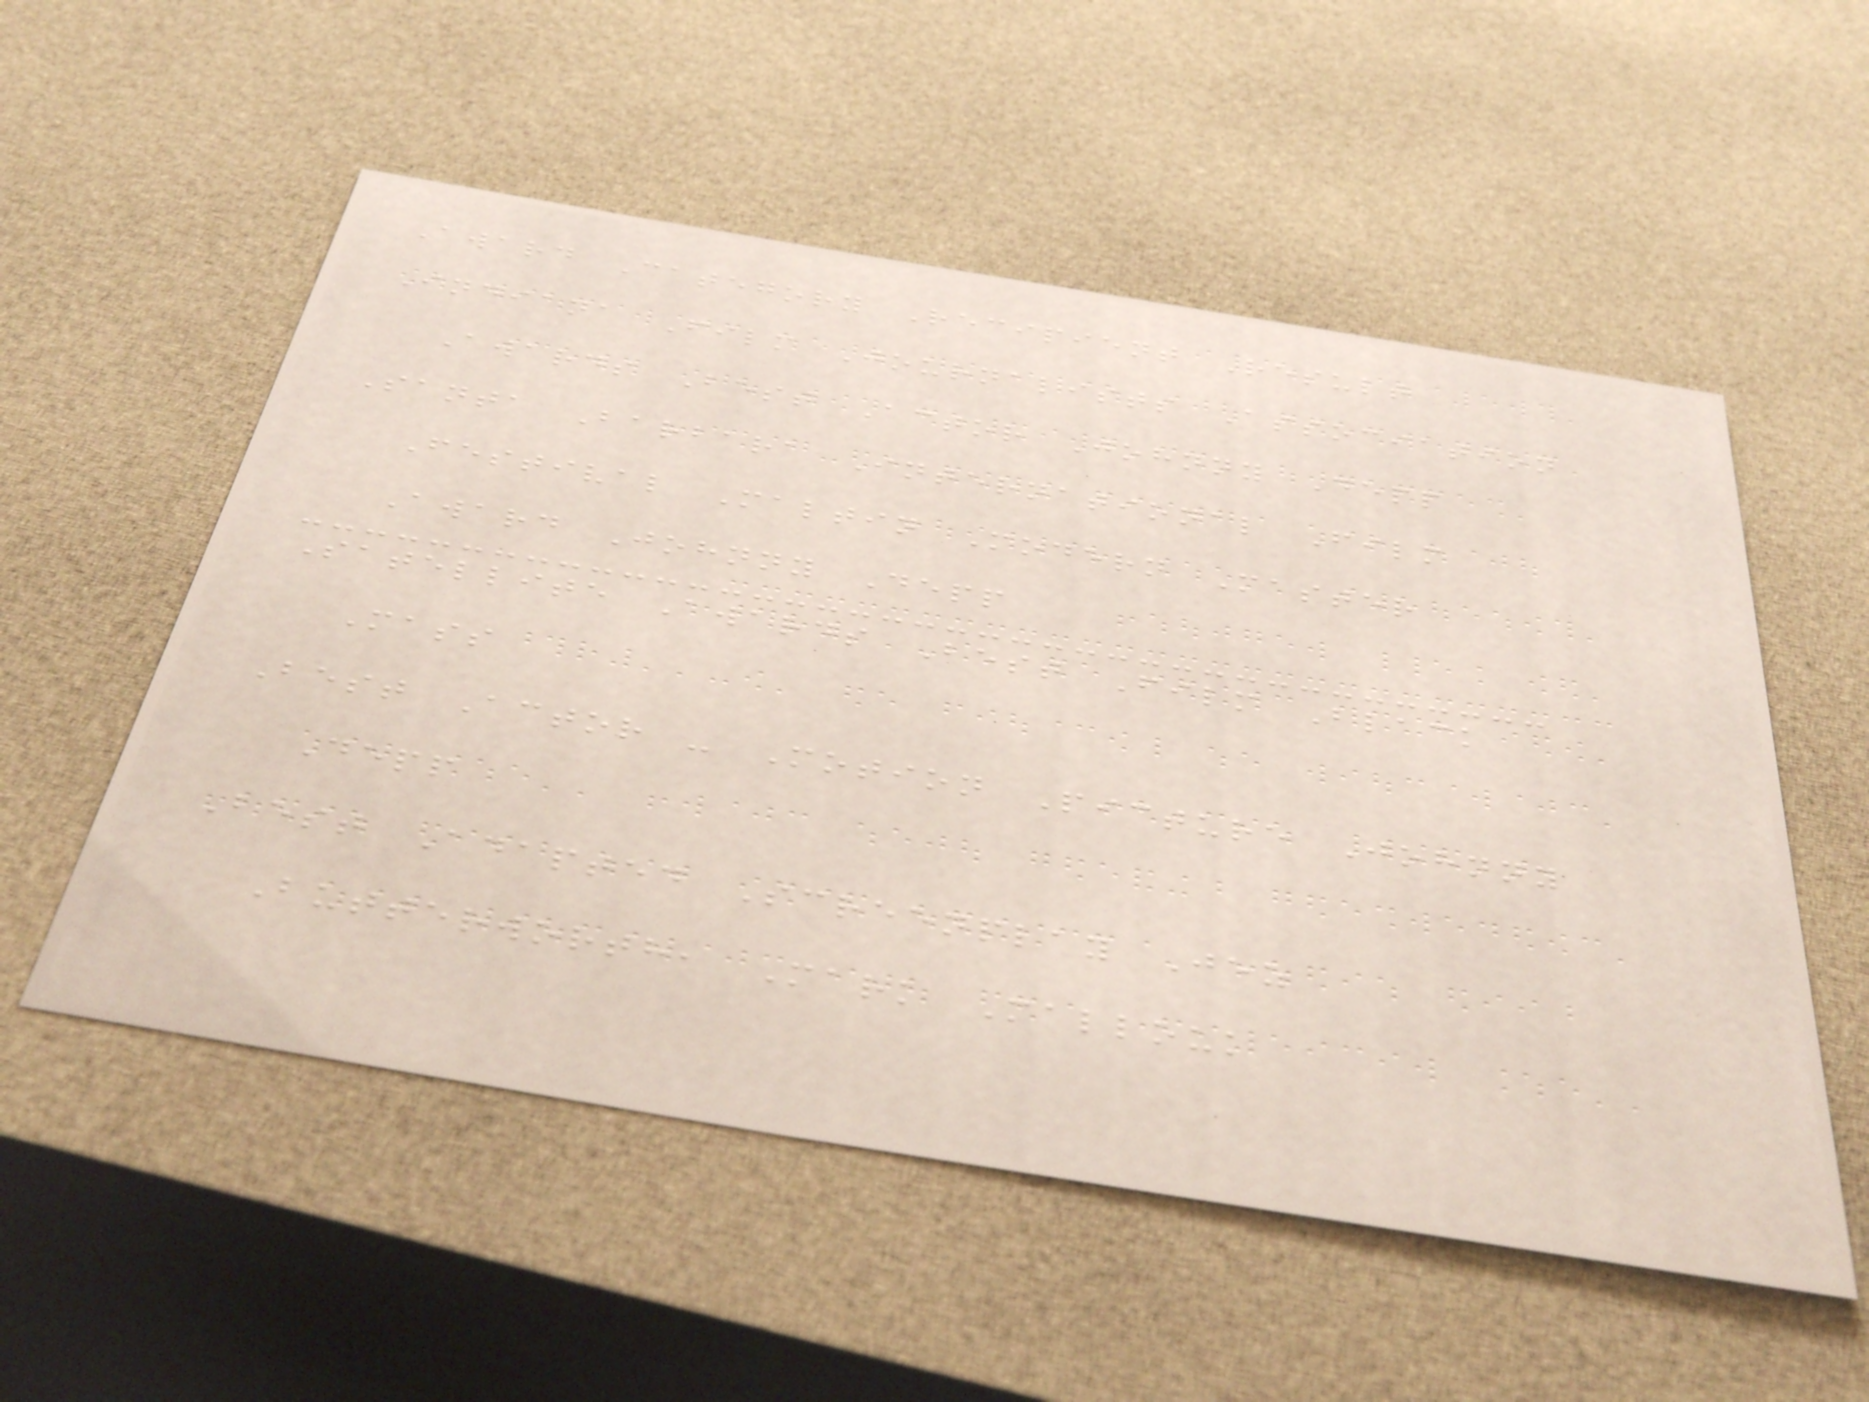Award Category Recipient Result
Indiana Film Journalists Association
Awards Best Actor Johnny Depp
Santa Barbara International Film
Festival Maltin Modern Master
Award Johnny Depp
Satellite Awards Best Film Black
Mass
Best Actor - Motion Picture Johnny
Depp
Best Adapted Screenplay Jez
Butterworth, Mark Mallouk
